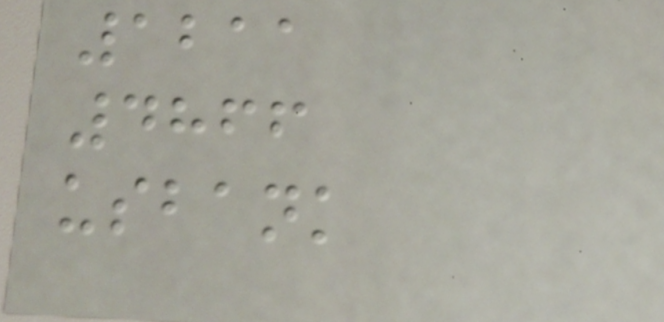1211
4866
usbank
